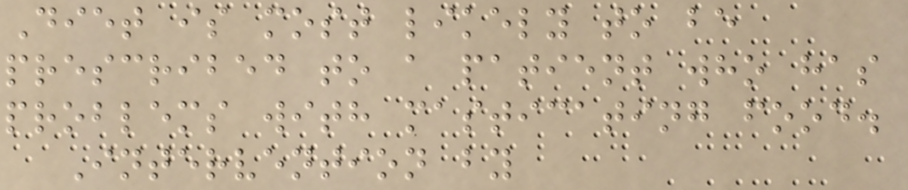Diet is most likely to be
prescribed to a patient who has
problems with masticating food.
Intervention by
